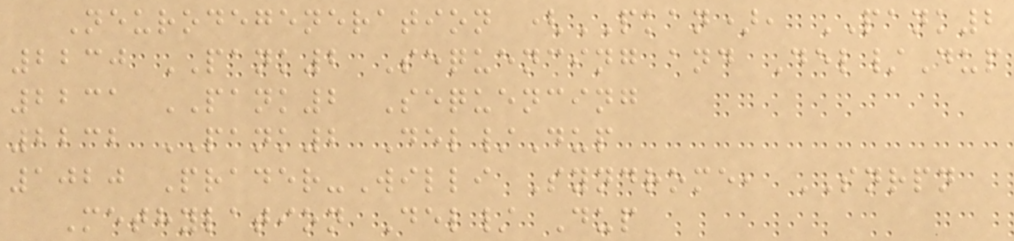Neurodegeneration (PKAN), PANK2
2230 PANK2 Sequencing and Del/Dup
2231 PANK2 Sequencing
2232 PANK2 Del/Dup
1020 Prader-Willi Syndrome, SNRPN
Methylation Del/ Dup
